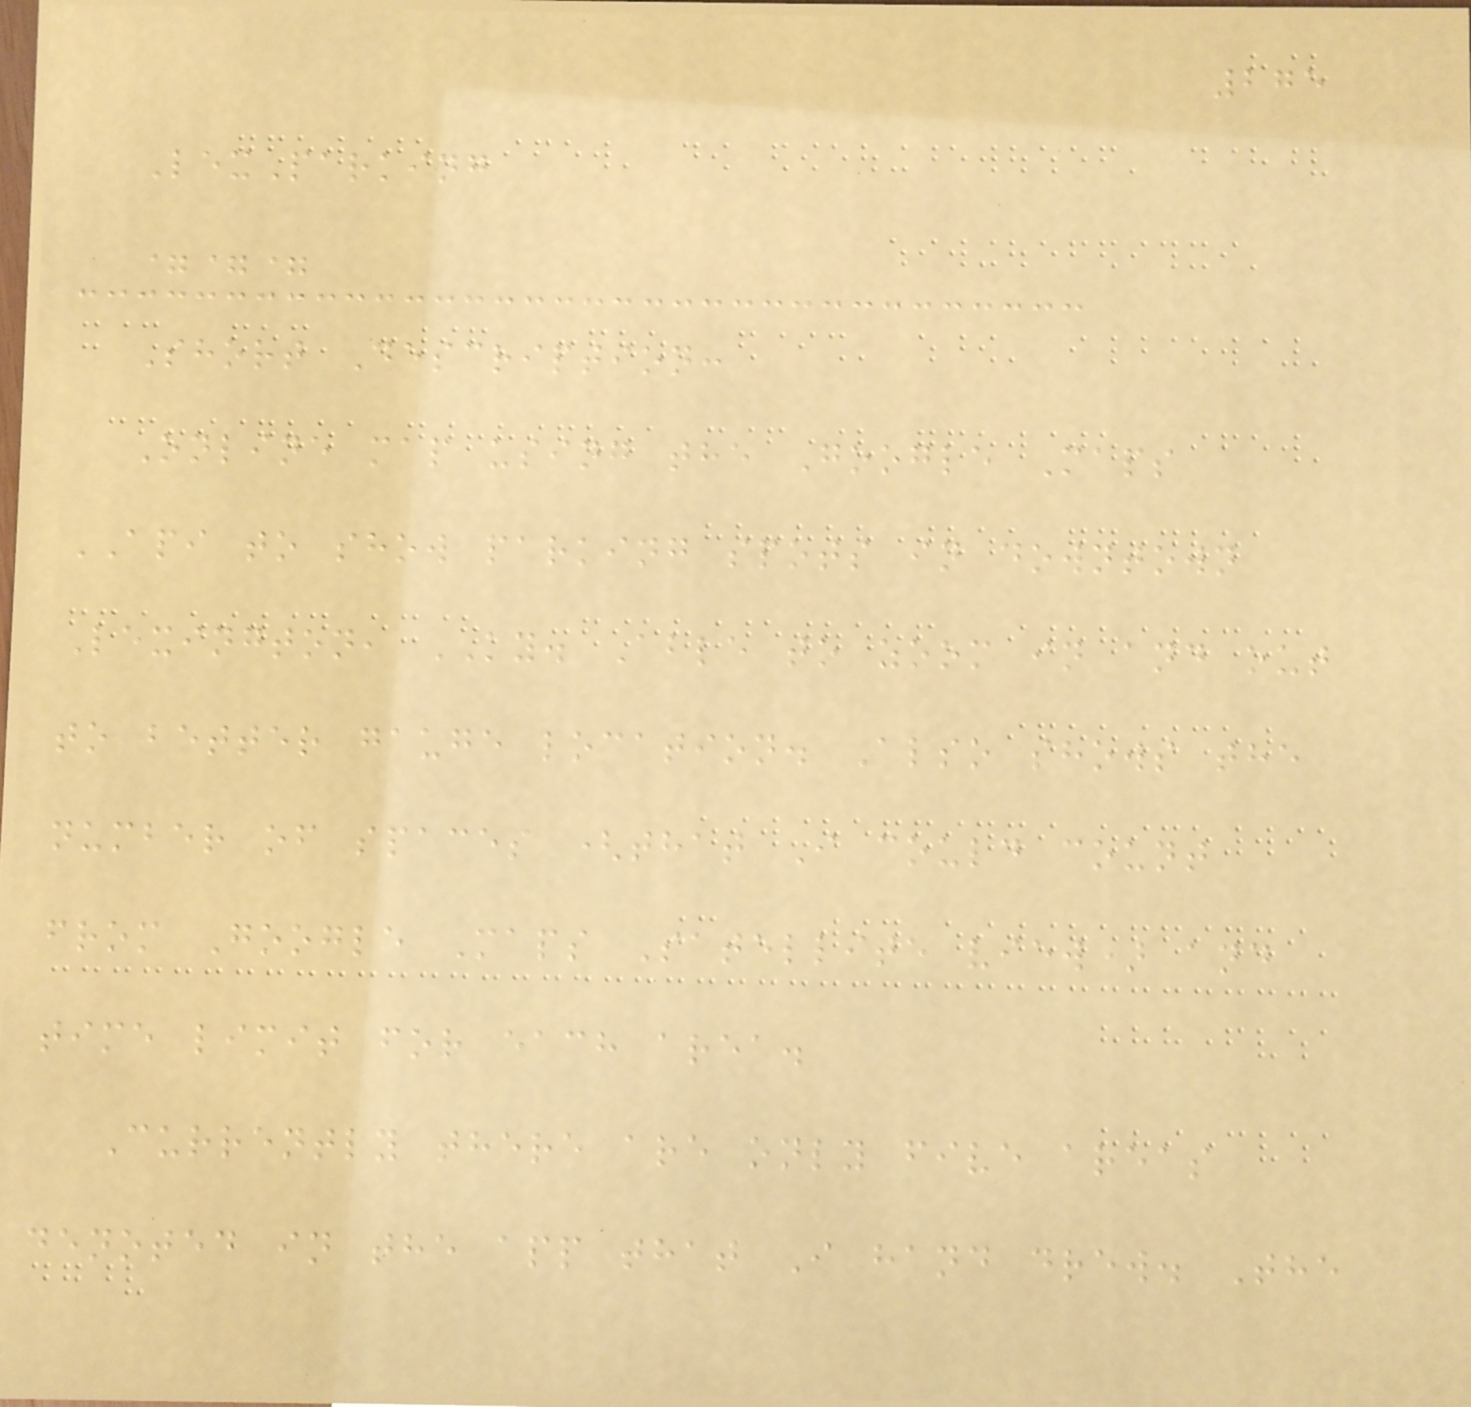275
LexParking
===
Short Description:
Online map using the Google Maps
API to show parking spots in downtown
Lexington, KY. Able to zoom in and out
to better gauge location. Also shows the
number of spaces (that I could count
from Google Maps Satellite view) and
time limit for each area.
Currently there are only five areas
denoted in the app that I hand drew. The
